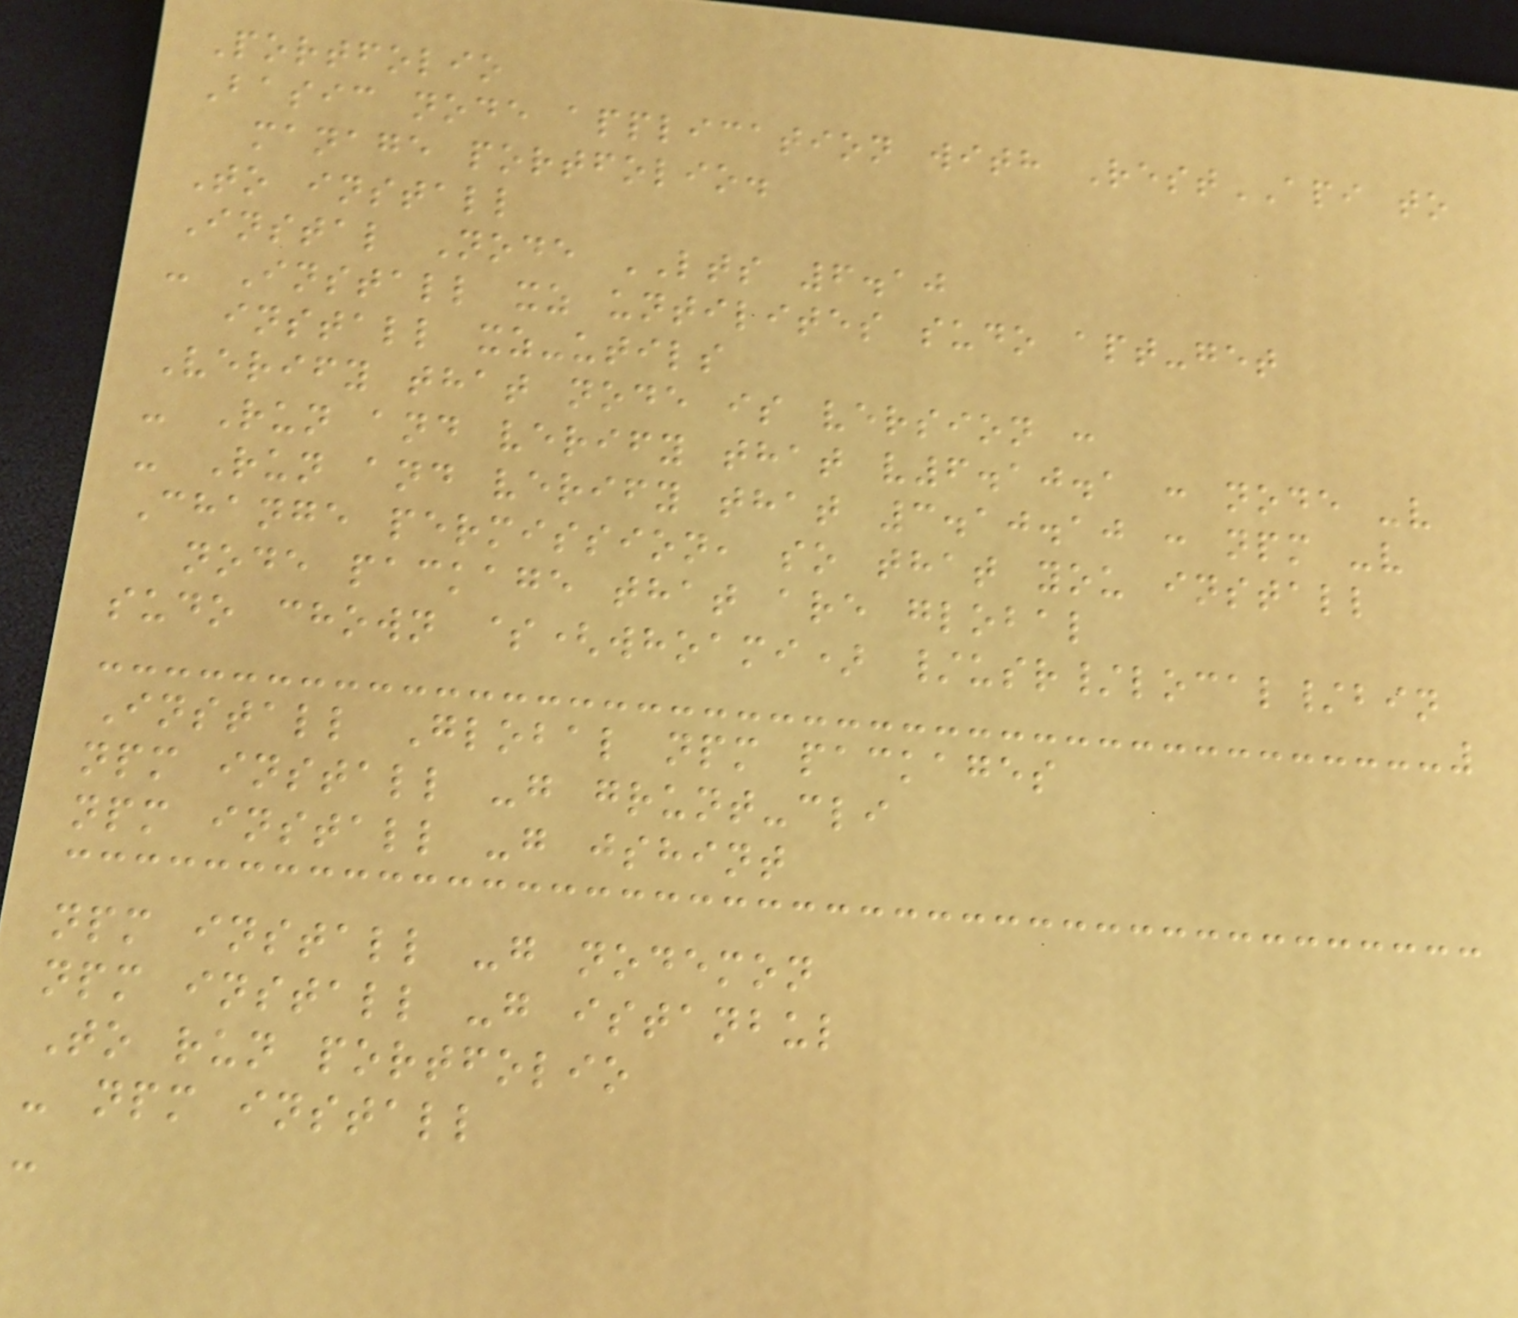Portfolio
Basic node application with RestAPI to
manage portfolio.
To install
Instal Node LTS 6.10
- Install xz untilites sudo apt-get
install xz-utils
Verify that node is version :
- Run and verify that v6.10.1 : node -v
- Run and verify that 3.10.10 : npm -v
Change permission, so that you install
node package that are global
sudo chown $(whoami) /usr/local/bin
Install Global npm packages
npm install -g grunt-cli
npm install -g jshint
npm install -g nodemon
npm install -g istanbul
To run portfolio
- npm install
-
